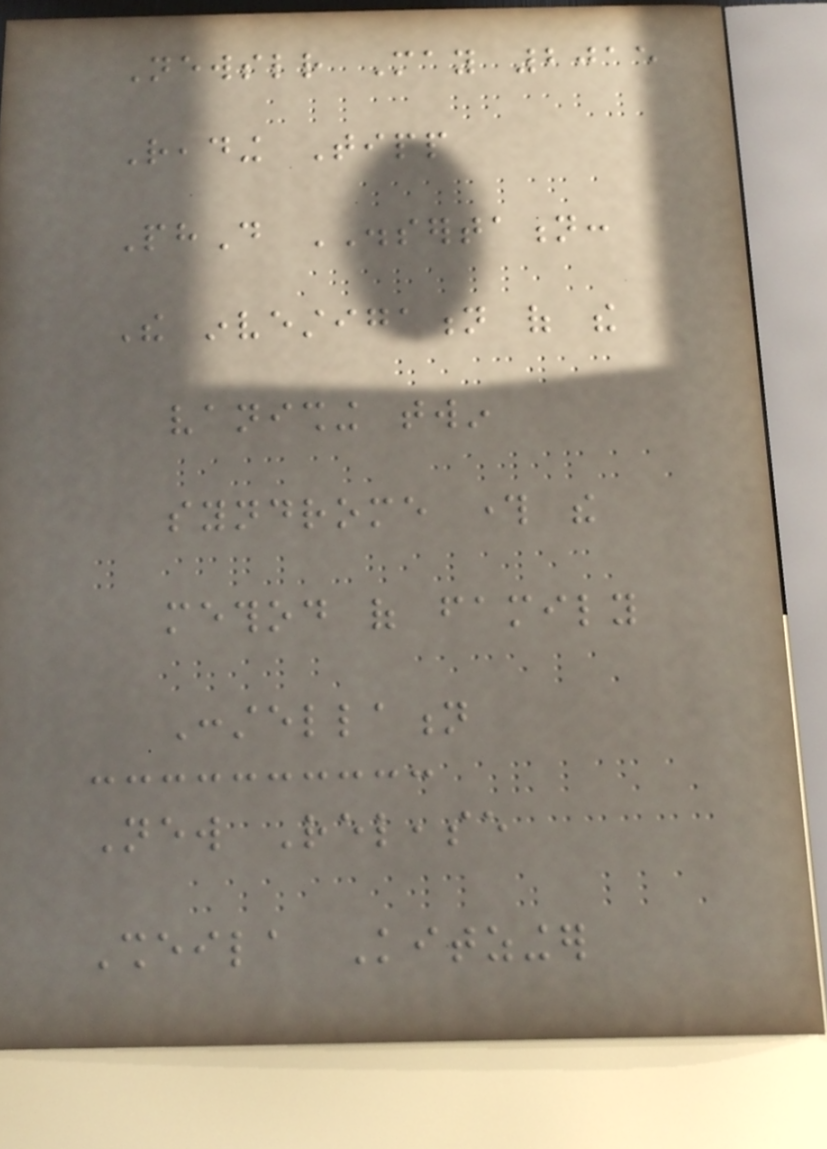Newsletter May 2015
Reading Tipp
PhD DISSERTATION:
The investigation of the
vanishing twin
syndrome through the
method of family
Constellation
New Release
Sheila Kitzinger
